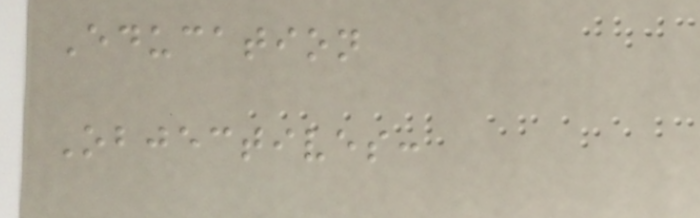Education
Objectives:
